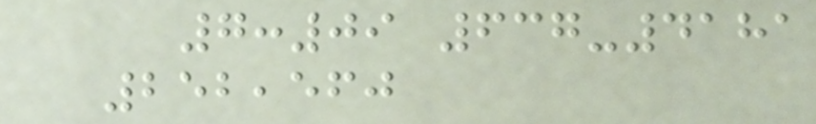7:09 637-4181
252,560
